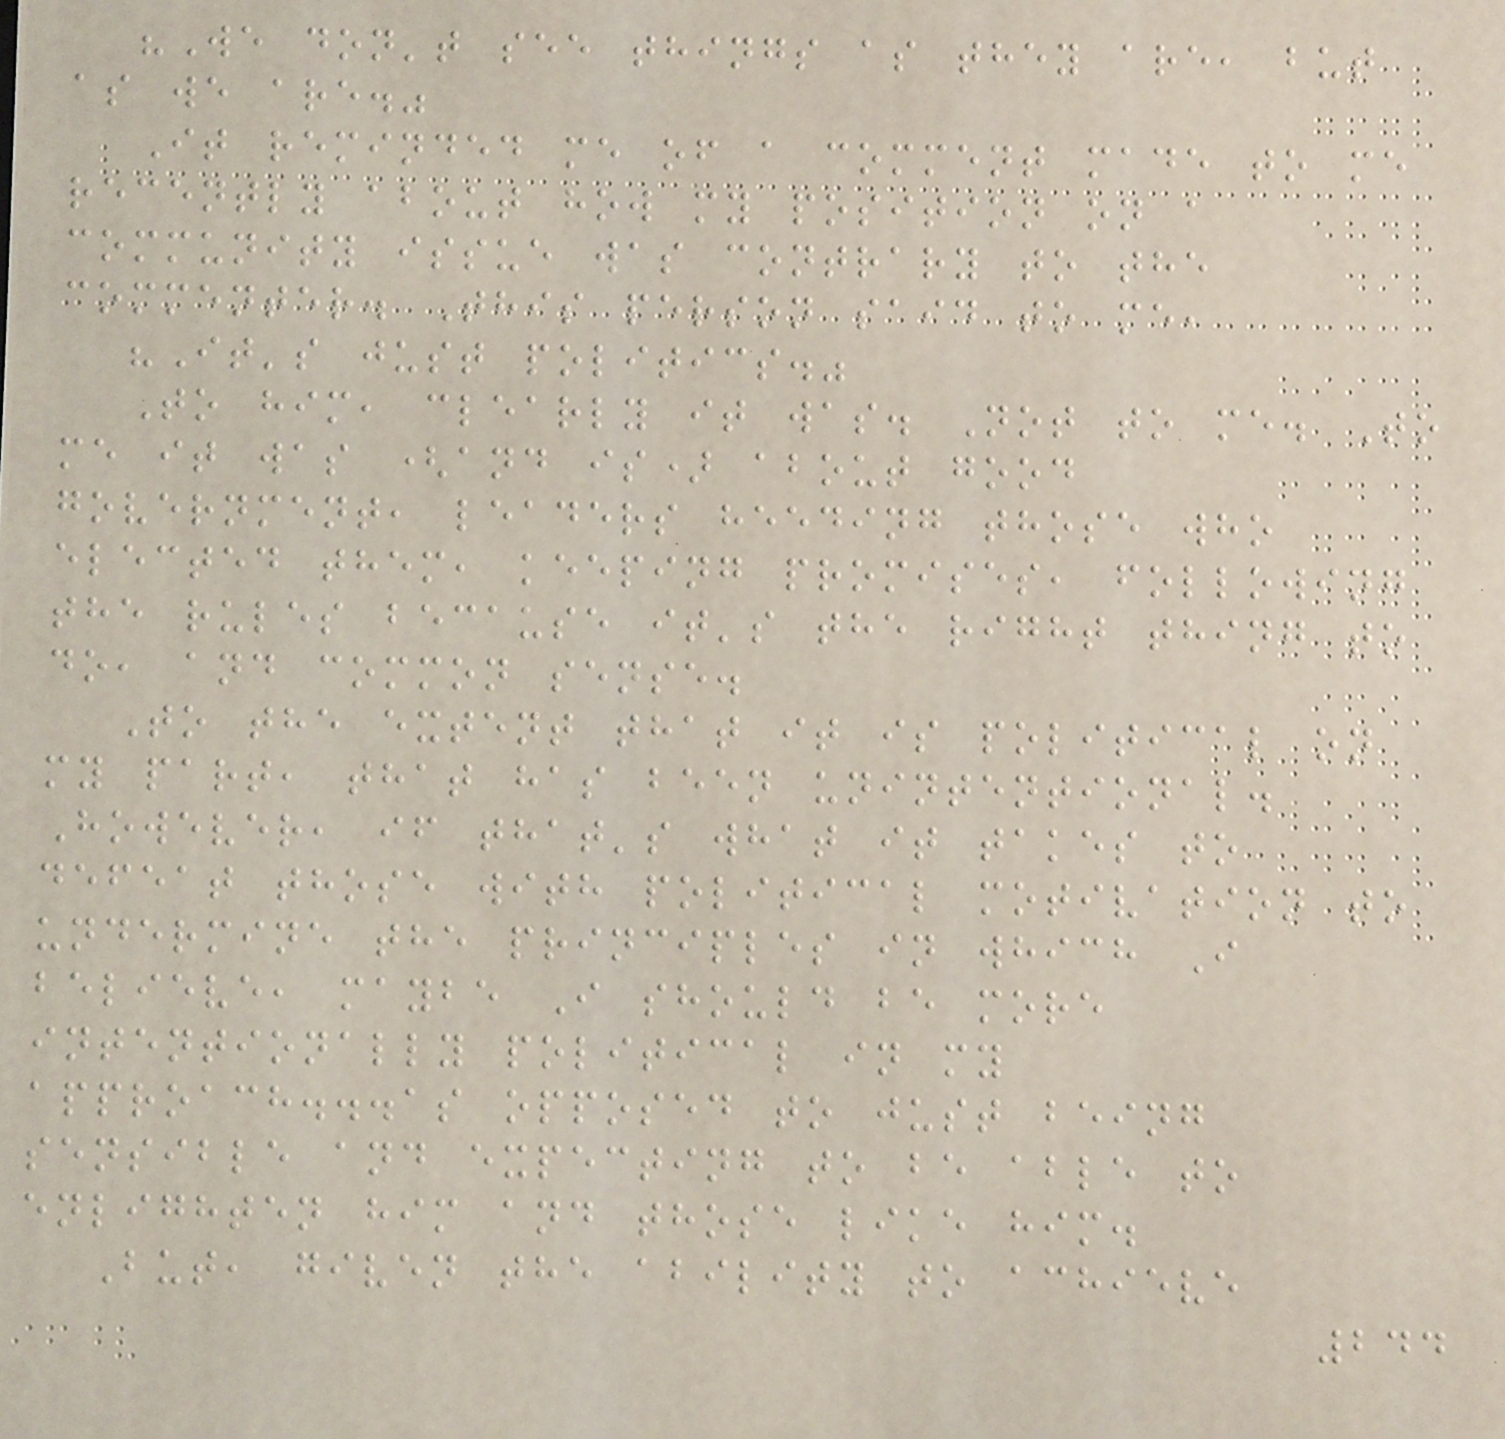"We don't see things as they are, but
as we are."
It reminded me of a comment made to me
recently about how my position on a
community issue was contrary to the
commenter. This person said to me,
"It's just politics."
To him, clearly it was. Not to me. To
me it was (and is) about good
government, leaders heeding those who
elected them, keeping promises, following
the rules because it's the right thing to
do, and common sense.
To the extent that it is political on
my part, that has been unintentional.
However, if that's what it takes to
defeat those with political motivation to
undermine the principles in which I
believe, maybe I should be more
intentionally political in my
approach...as opposed to just being
sensible and expecting to be able to
enlighten him and those like him.
But, given the ability to achieve
244
